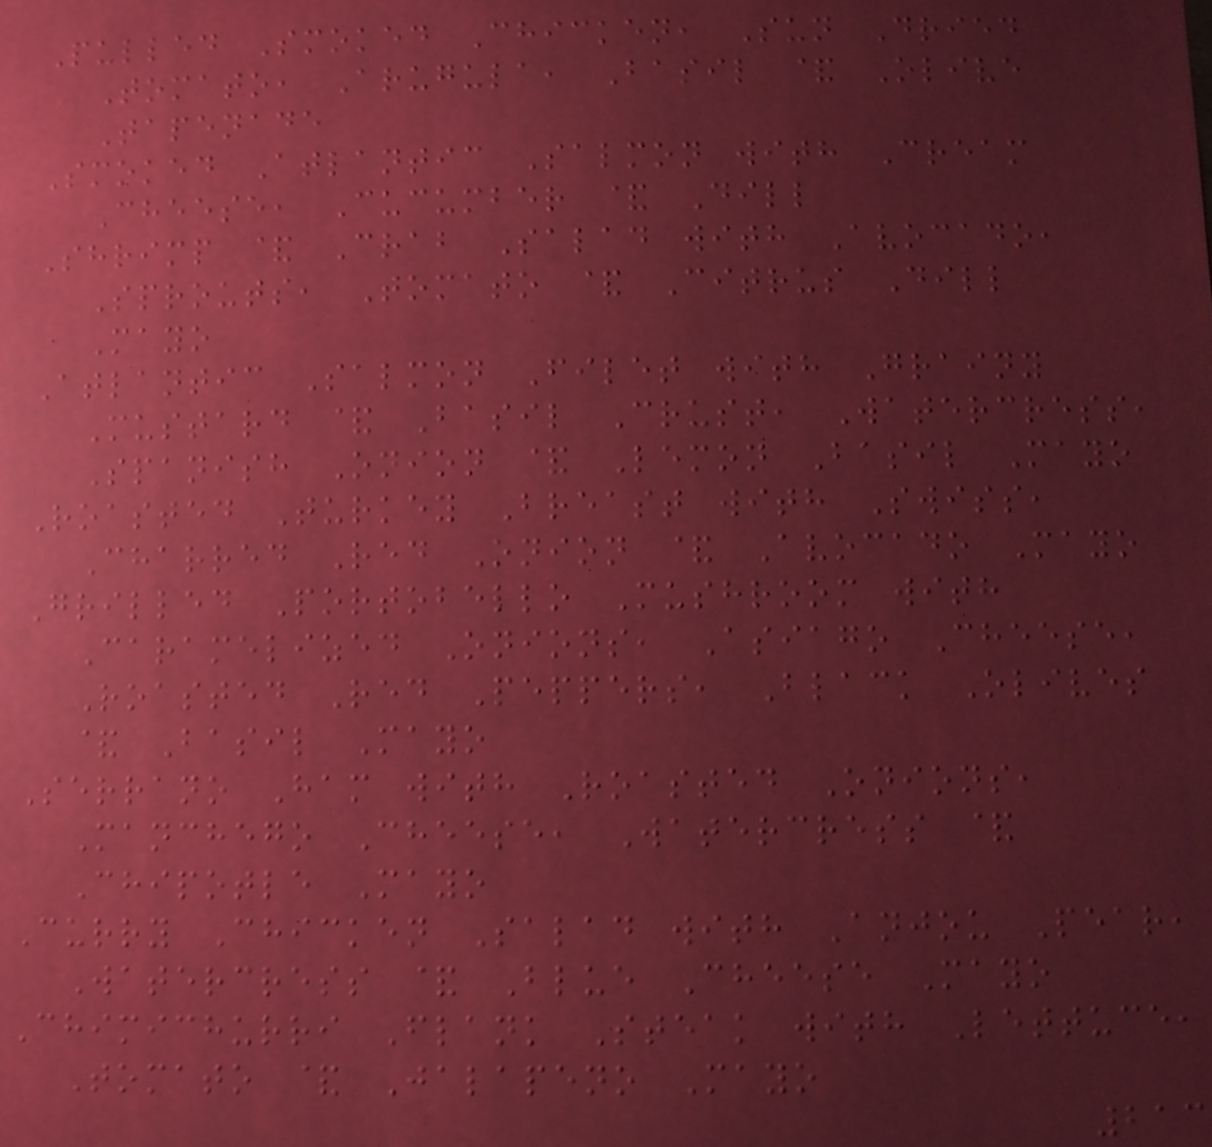Pulled Smoked Chicken, Sun Dried
Tomato, Arugula, Basil & Olive
Tapenade
Smoked Atlantic Salmon with Cream
Cheese, Cucumber & Dill
Shrimp & Crab Salad with Avocado,
Sprouts, Tomato & Citrus Dill
Mayo
Atlantic Salmon Filet with Grainy
Mustard & Basil Crust, Watercress,
Spanish Onion & Lemon Basil Mayo
Roasted Turkey Breast with Swiss,
Charred Red Onion & Avocado Mayo
Grilled Portobello Mushroom with
Caramelized Onions, Asiago Cheese,
Roasted Red Peppers, Black Olives
& Basil Mayo
Serrano Ham with Roasted Onions,
Manchego Cheese, Watercress &
Chipotle Mayo
Curry Chicken Salad with Anjou Pear,
Watercress & Blue Cheese Mayo
Chimichurri Flank Steak with Lettuce,
Tomato & Jalapeno Mayo
213
